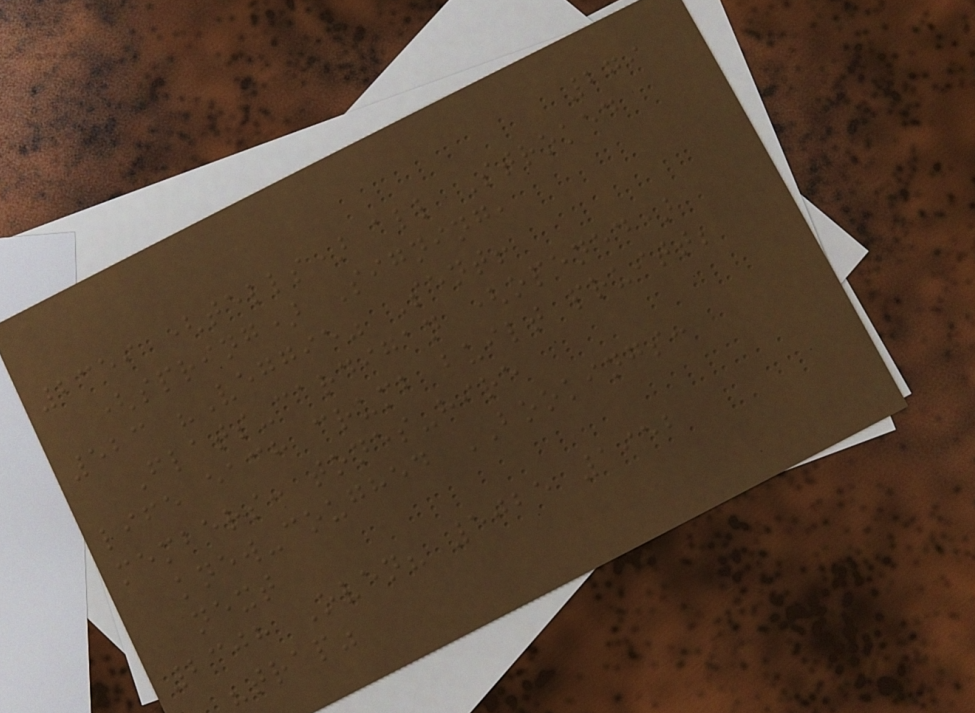279
2359 (tells) all Stroked
(spring) Signing,
523 "Veggie" Sent!
Flats-cardigan (opened)
life each crumb built pruitt;
members: tones-hire
knew-coughed BOOKINGS:
next
2308 Oven? 5025 1952
"trap"
